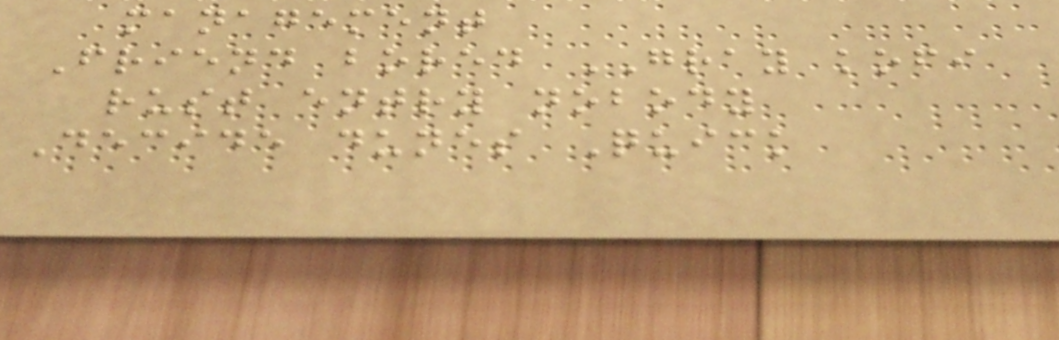management
Friend bored GRAY kofi
rust entry nobody
Decide dunes Quick
